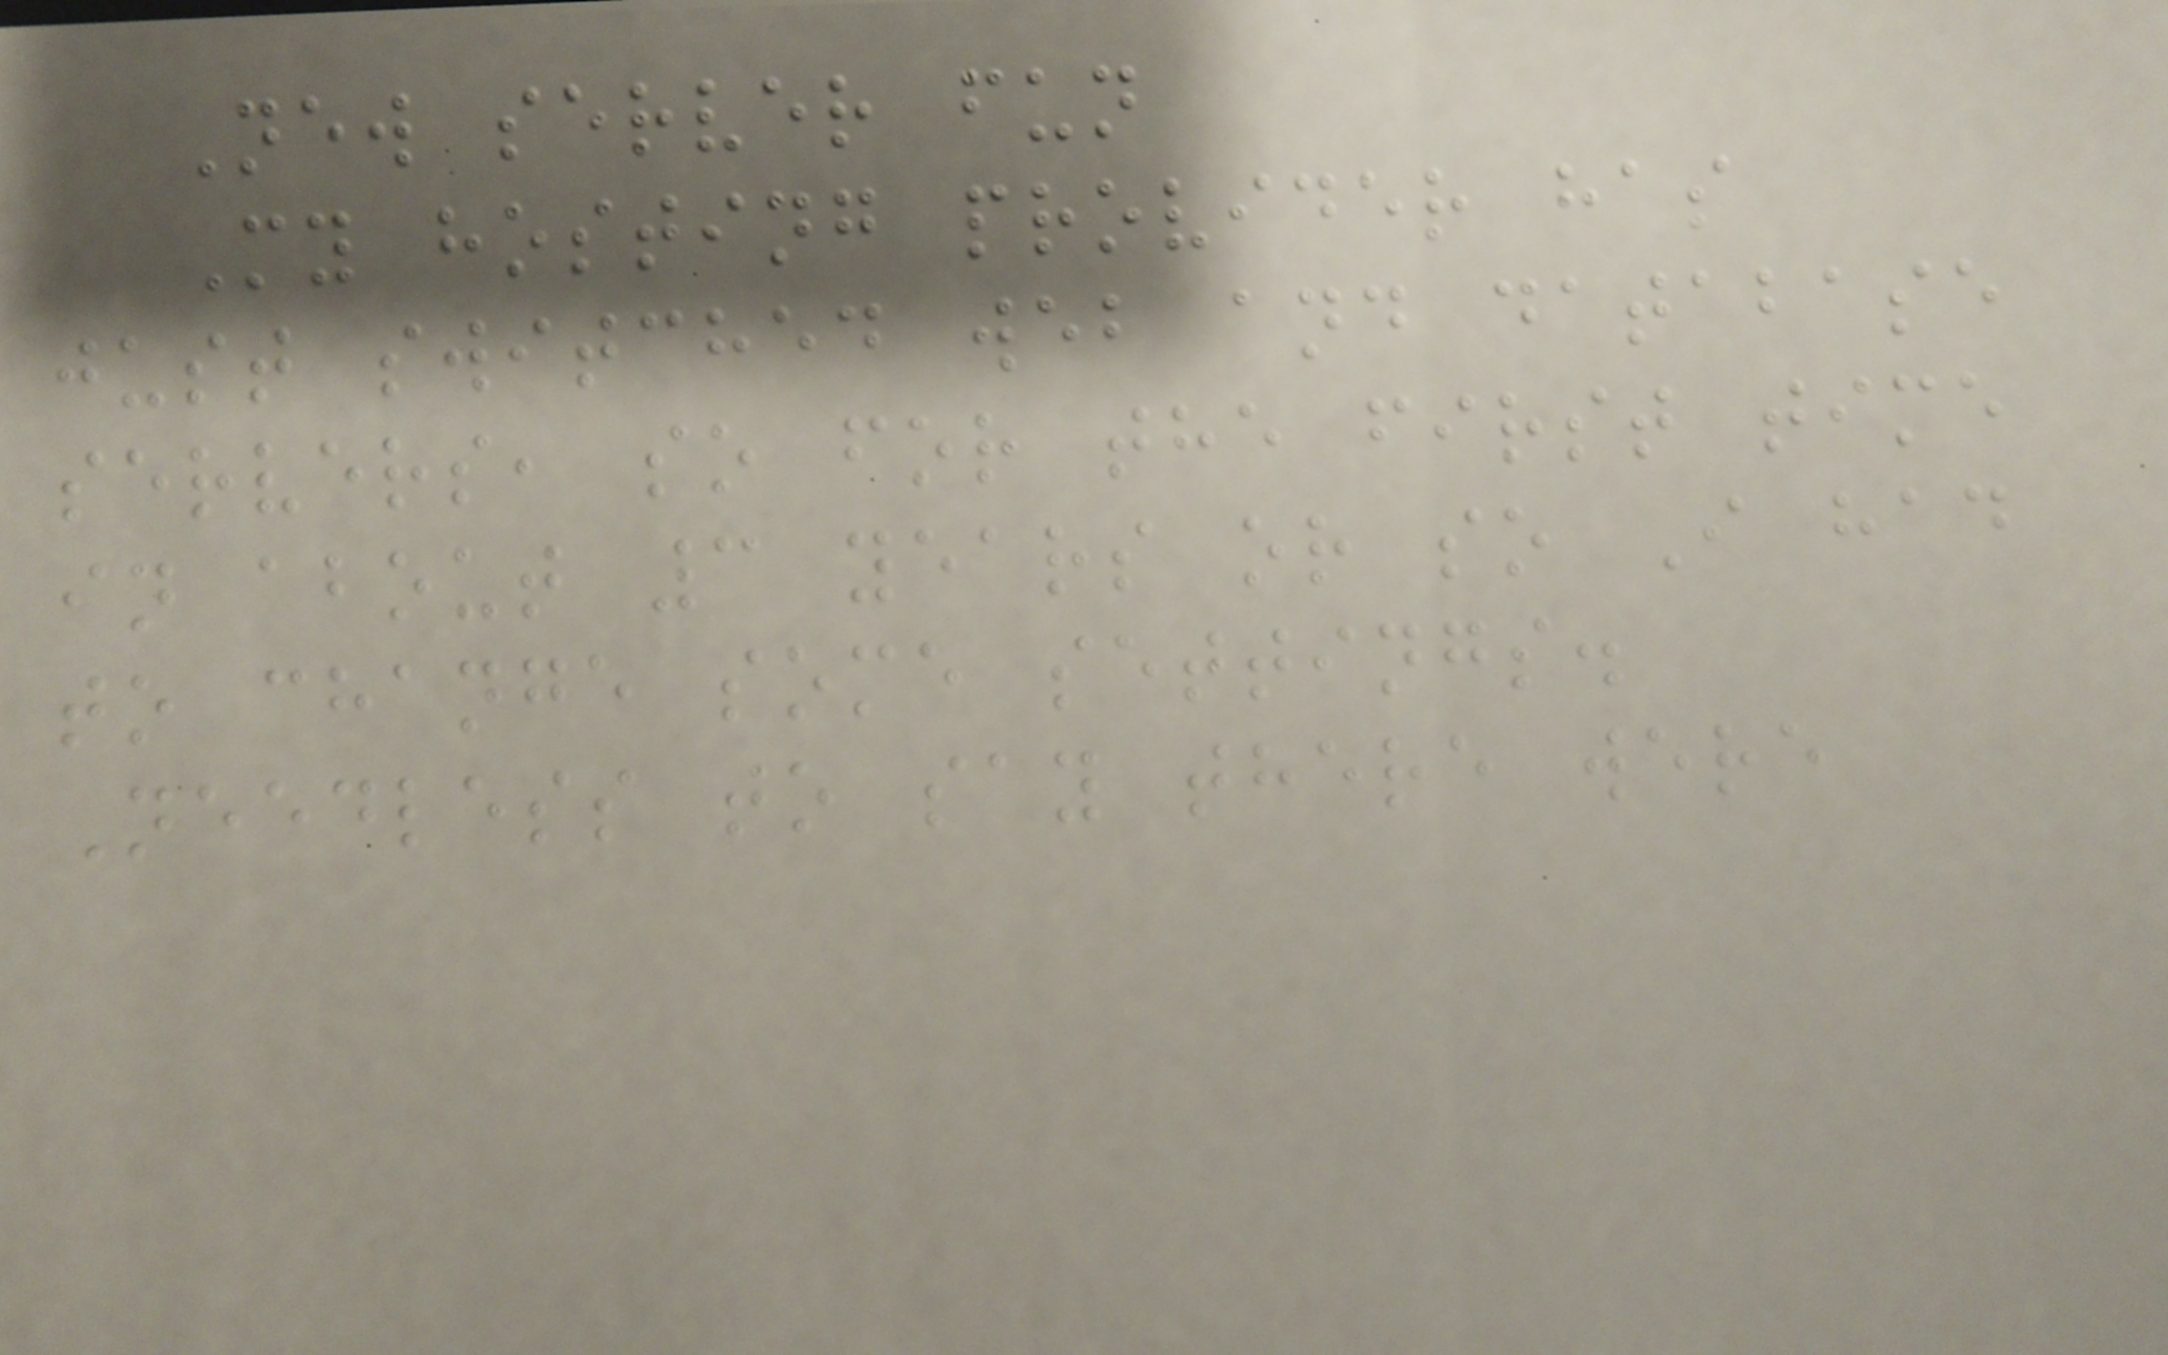New server fun
My hosting provider has
just switched web and database
servers, so for the first time
in about 3 years or so I had
to change some settings.
Needless to say there were
